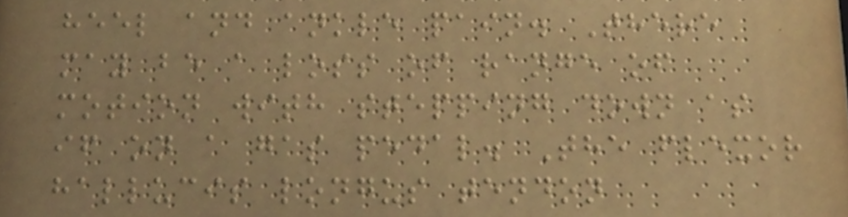heel and ankle pain. There
may be a loss of range of
motion with stepping down as
if on a gas pedal. The flexor
hallucis longus tendon
